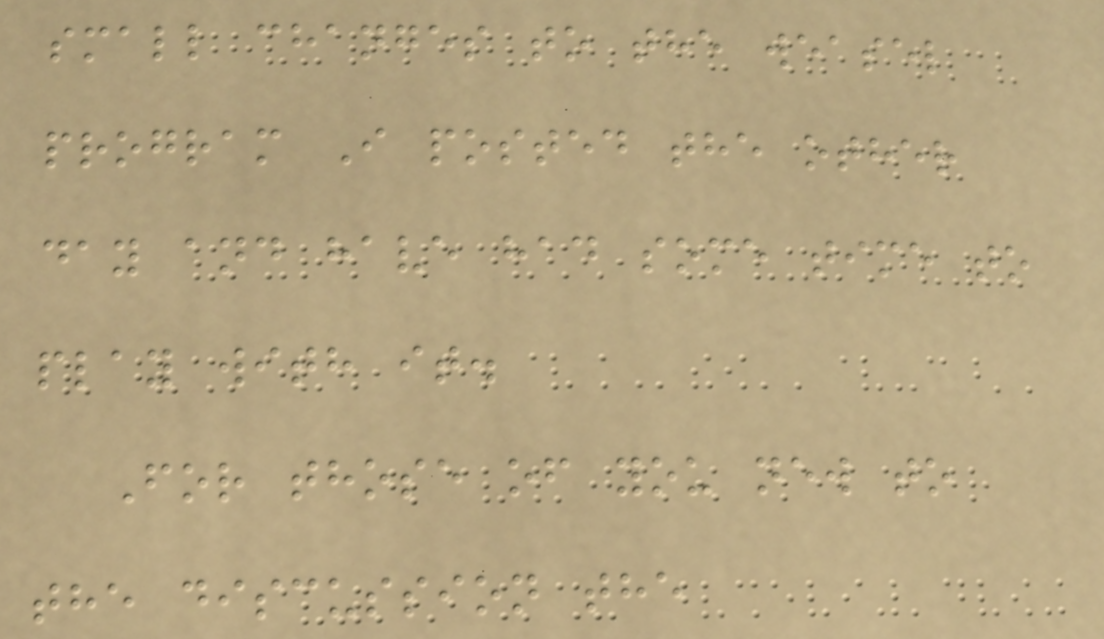small changes to the weasel
program I posted the other
day and have had some time to
play with it.
For those of you new to
the discussion the
